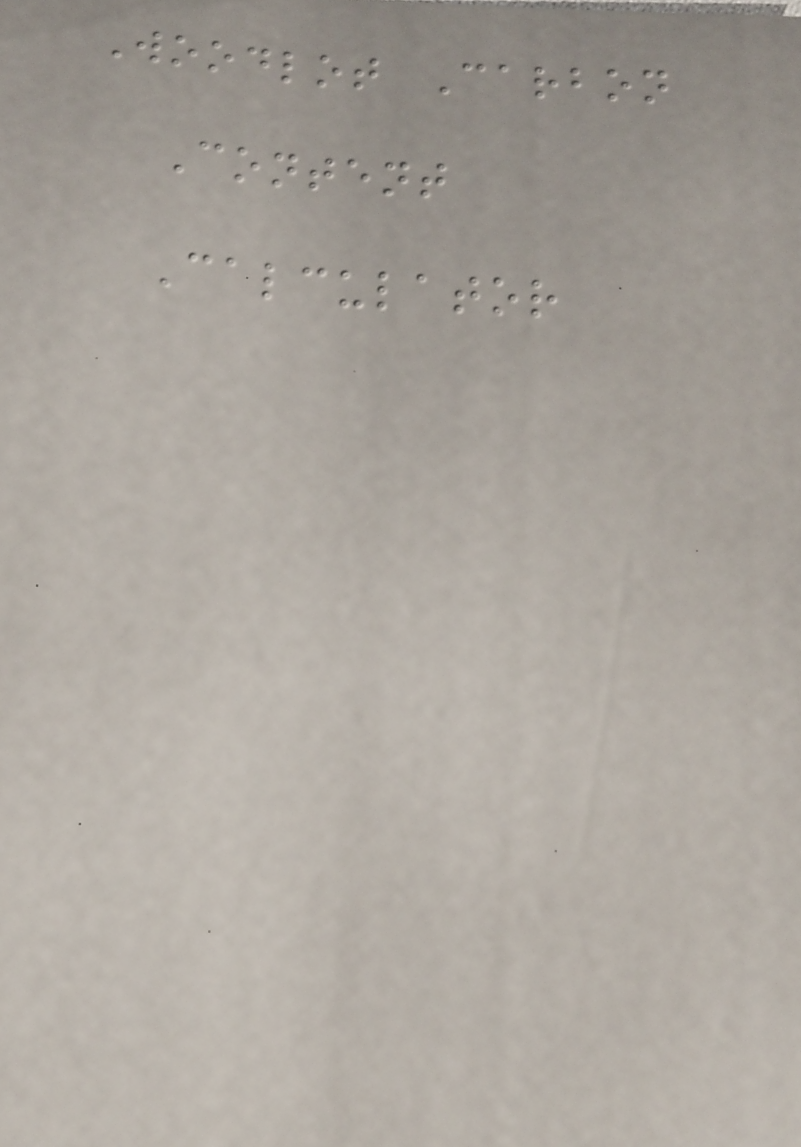Woodlot Carbon
Content
Calculator
